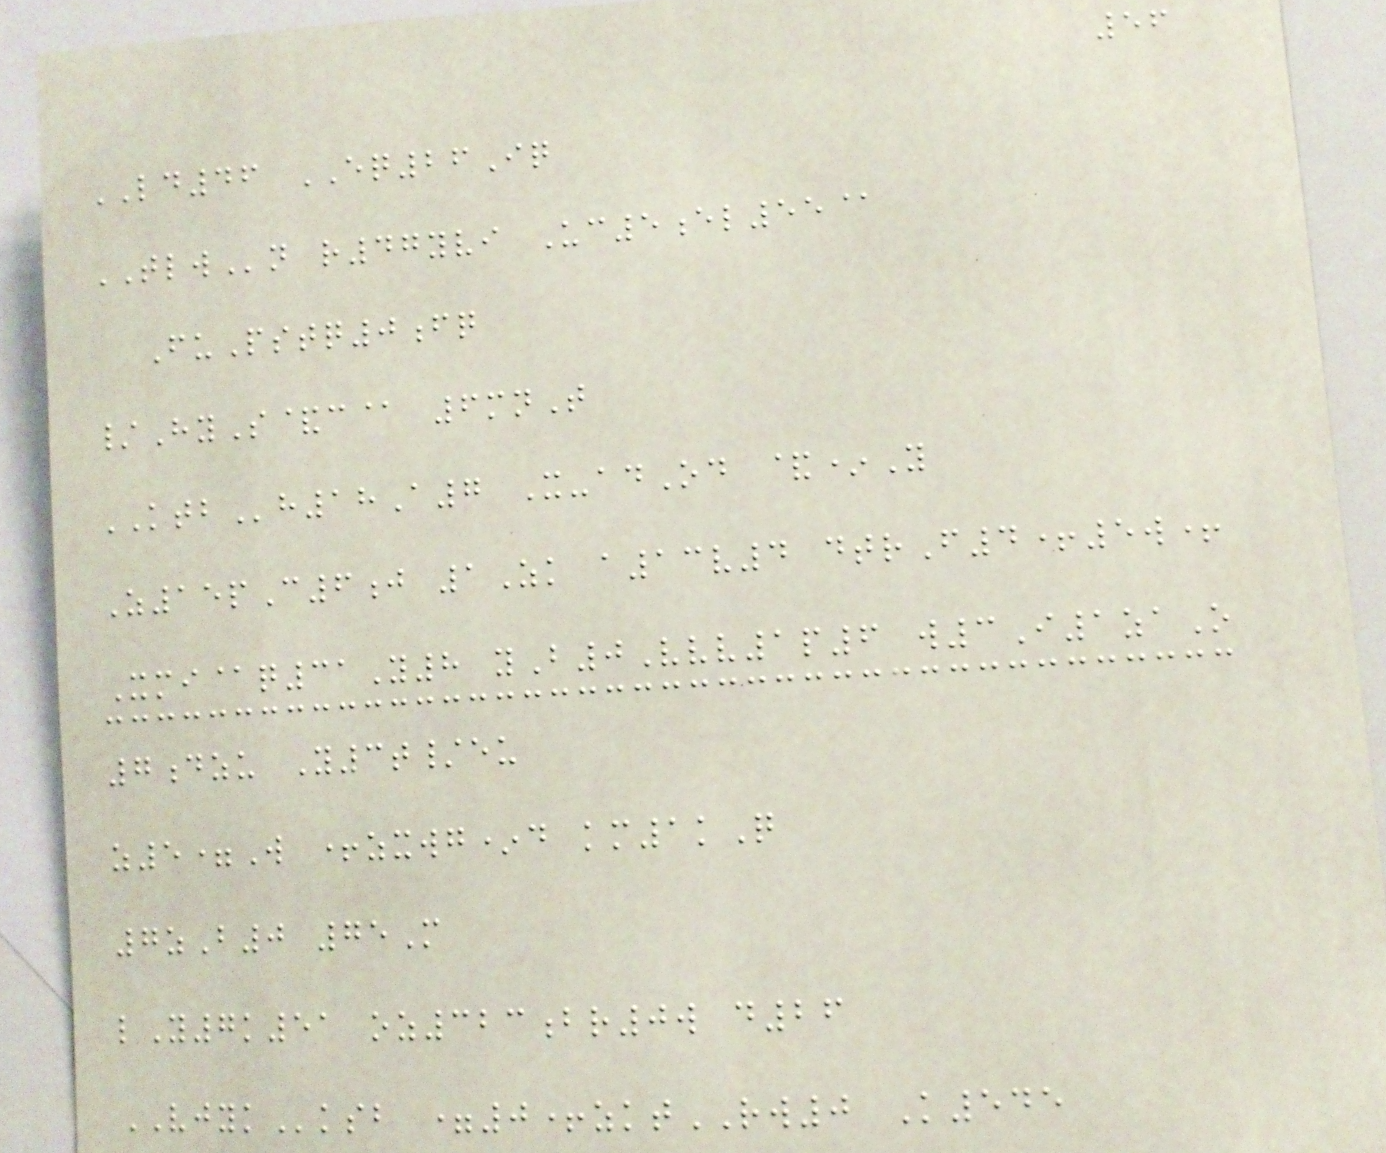56
LD46 EQ26Iq
TLWn r47yvi Uc5el55@
FuPstq0fq
/HyS&c@ 6mnT
KTBh18A7 X-adOd &*Y
Z15pC6j 1Zk a13v4 dtrF4+5w+
Xmi@q31Y8 yB0Vvv1p6 w3I1zaO
7dzu Y3t/eu
z5=W +zxwg*d km1kQ
7zB0 75M
lY7k51 oz323br0w d26
VJYKksb =0+zktRW0 K545
